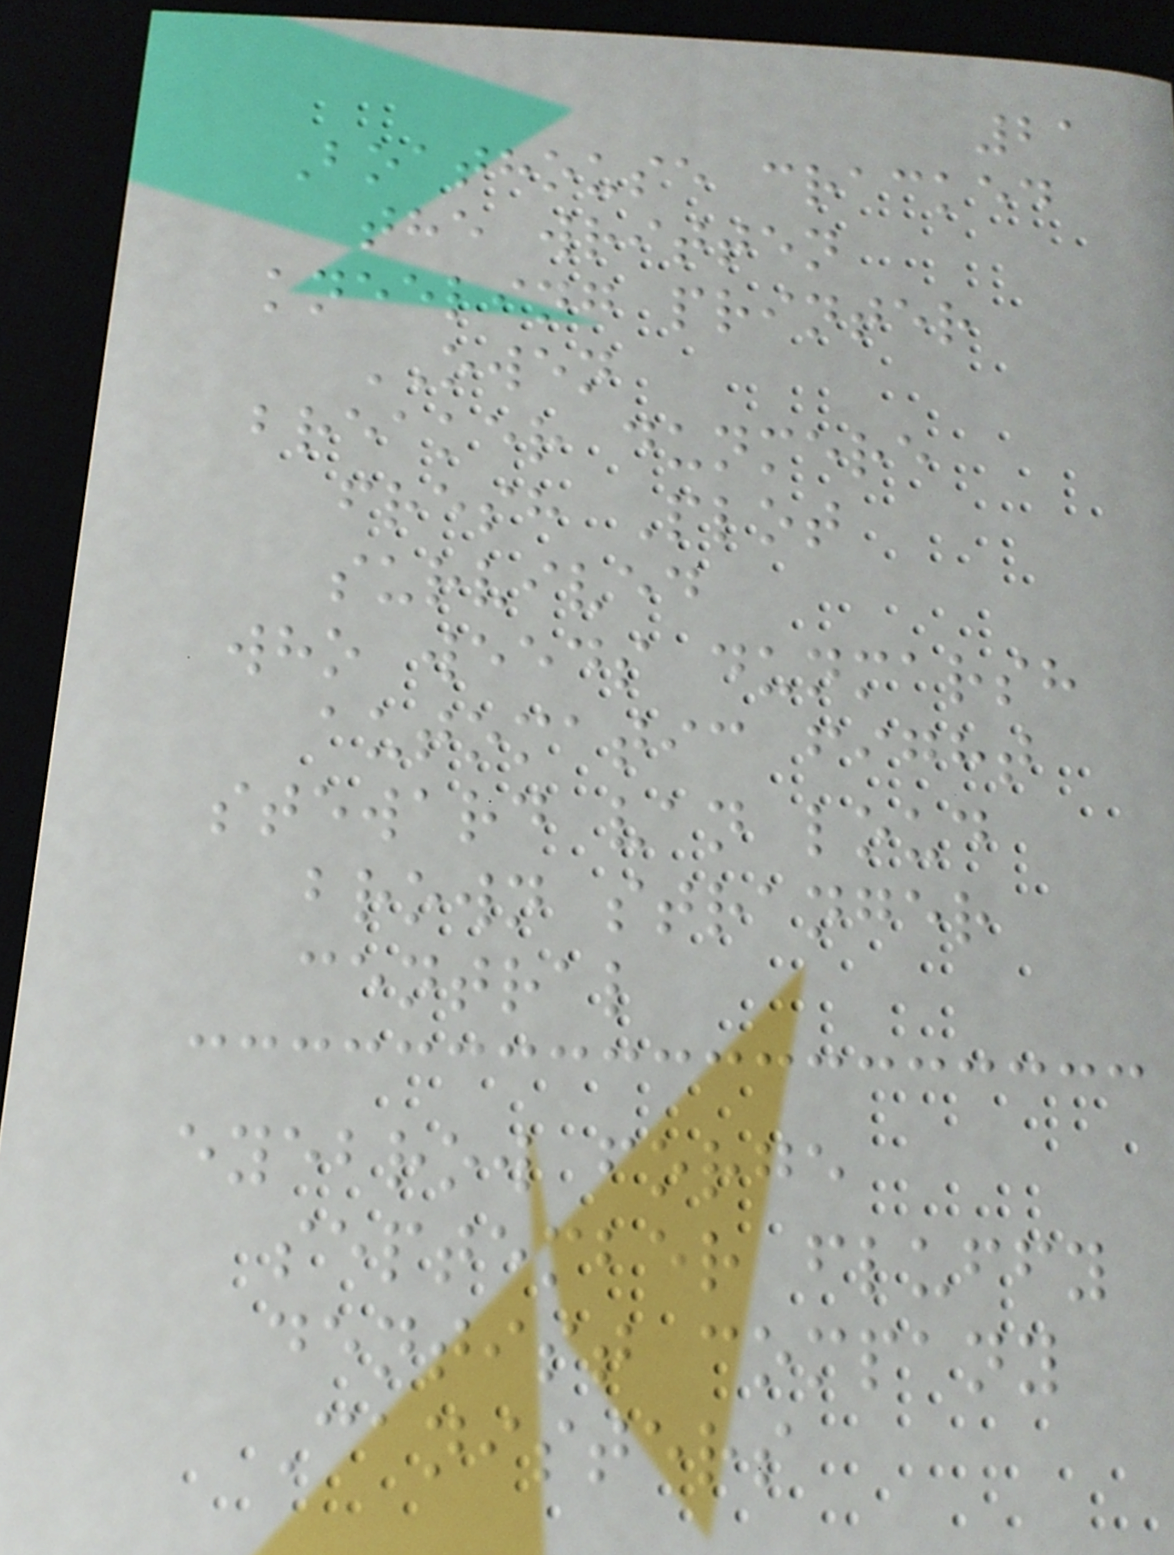21
Boathouse cracked
the written
kneeling printer
OWEN
breaker dunmere
fresh Plot
survived
who weeds dunmarsh
automatic fight
steward van loud
brown stranger
central
eyebrow forge
september fluffy
dentist company
Canisters
